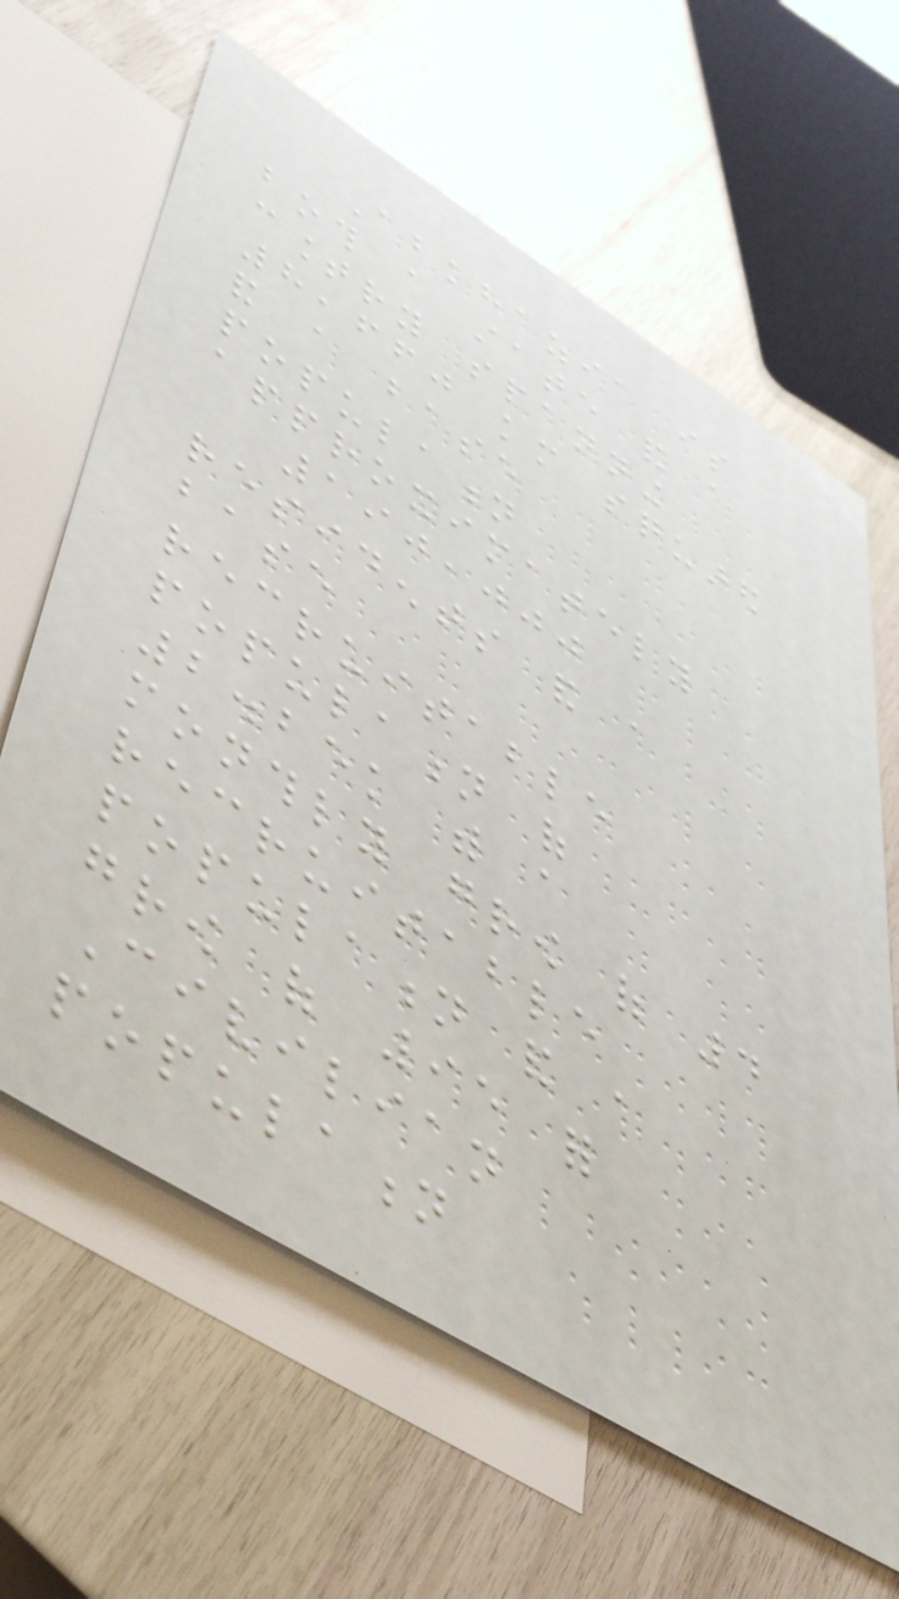Abkhazia is
both a state and a
country spanning
8,660 km squared
and a base
population
approximately
190,000
residents and a
base
recruitable
population of
2.25k with a
monthly grow of 4
recruitable
population and a
grow of 95 for
Civilian
population
